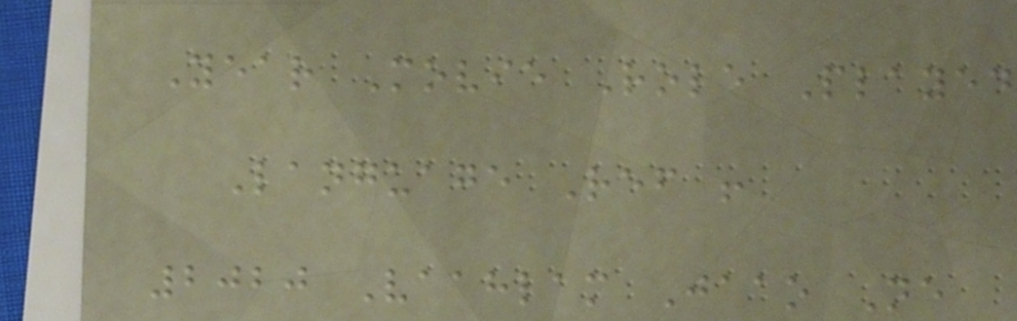Year Movie Role Played
Language Ref !
2020 Vaahlam Jaao Ne
